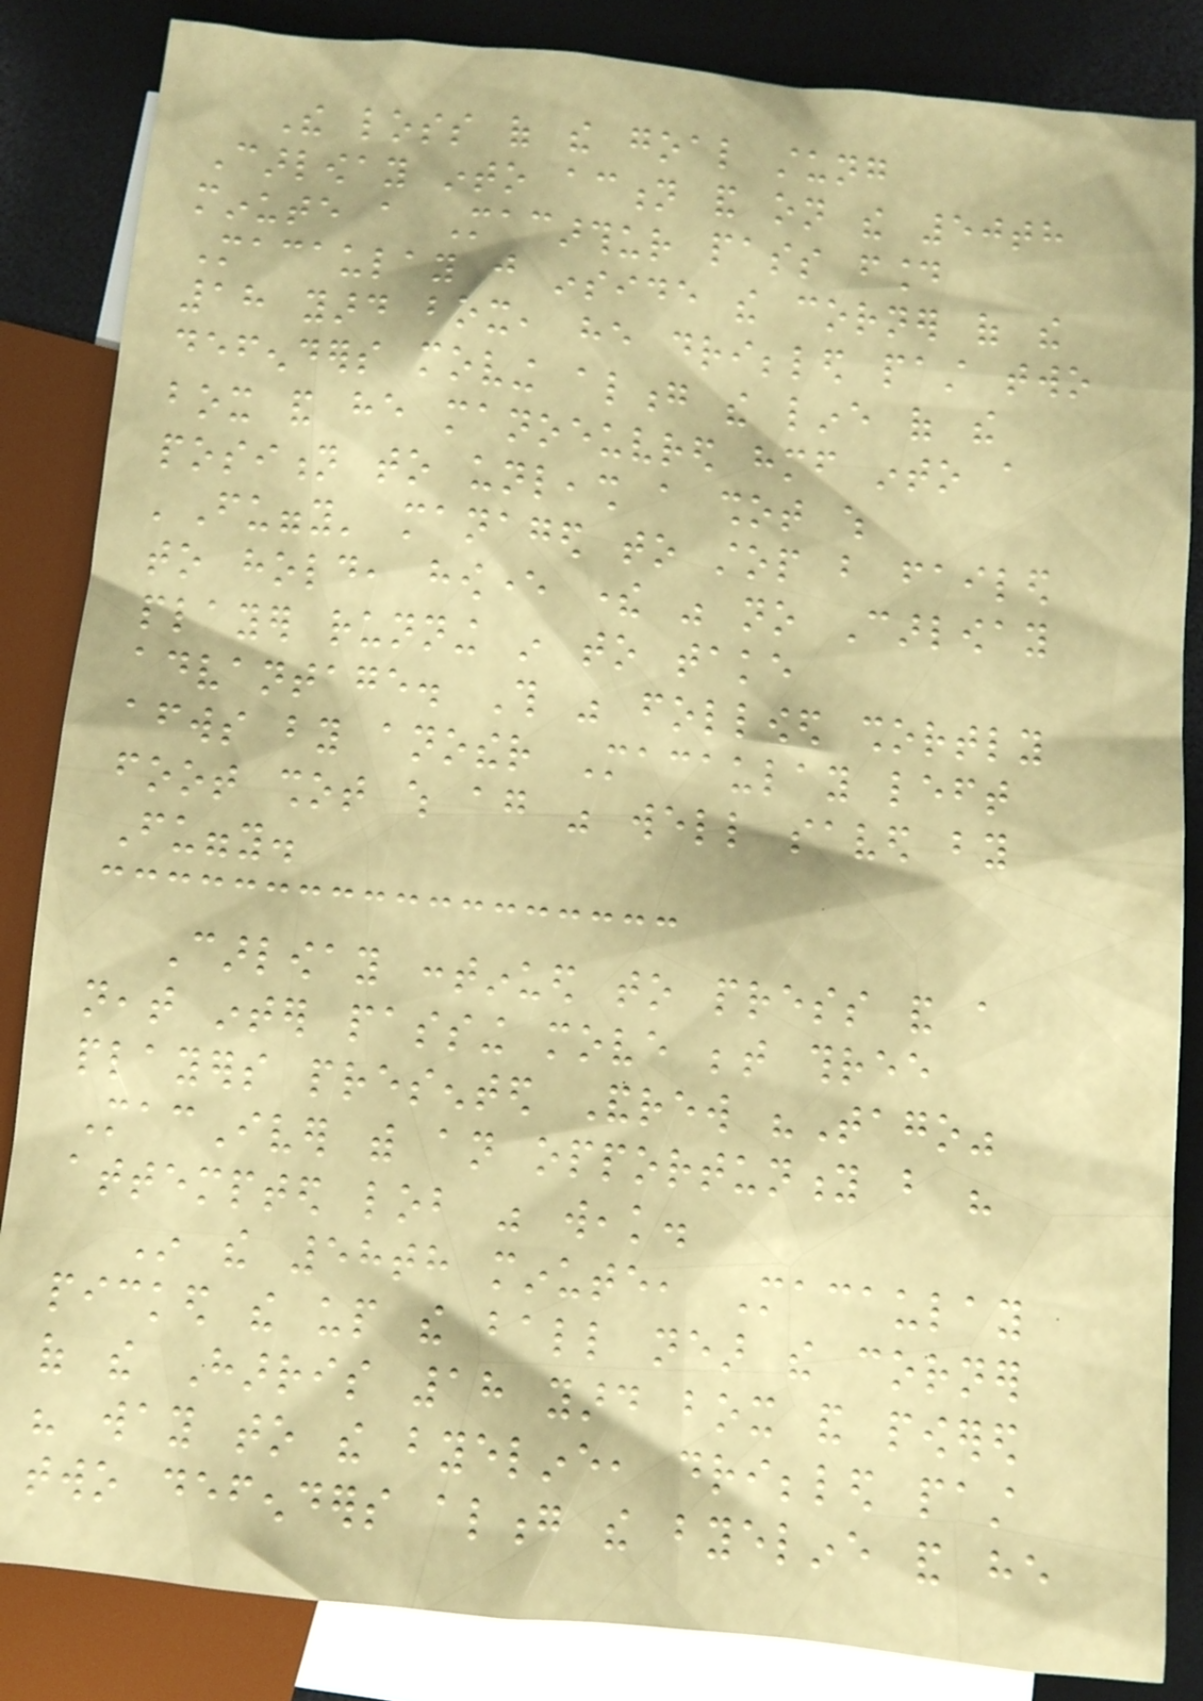The loss of the goal stung
Carloway into action and on the 50th
minute a Macarthur pass found
Macaulay just inside the corner of the
18 yard box, he dribbled past two
defenders moving along the line of the
box and he manoeuvred himself into a
position to unleash a shot which
'Fuggy' managed to stop but failed
to hold, however there was no Carloway
player running in to take
advantage. This was followed shortly
afterwards by another Macaulay left
foot shot which again was well saved by
Fuggy.
Carloway continued to press and a
neat inter passing move between three
players presented Andrew "Tago"
MacIver with an opportunity but his
attempted lob was weak.
In the 58th minute, Macaulay
picked the up the ball near the corner
of the Harris 18 yard box and powered
his way to the byeline, dribbled past
two defenders along the byeline and he
